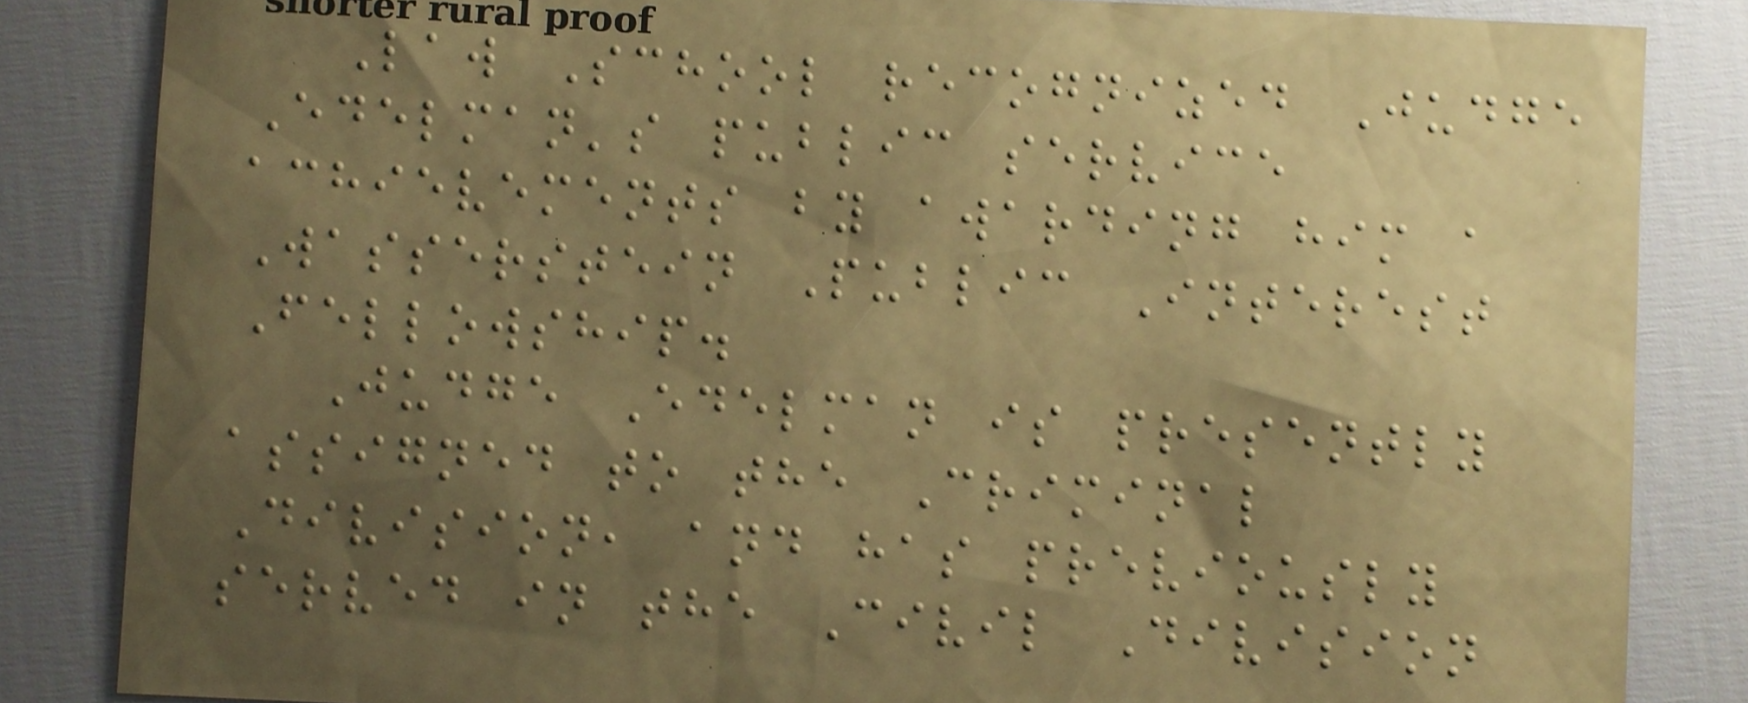Law School recognized Judge
Edelman's public service
achievements by awarding him a
Wasserstein Public Interest
Fellowship.
Judge Edelman is presently
assigned to the Criminal
Division, and has previously
served in the Civil Division
